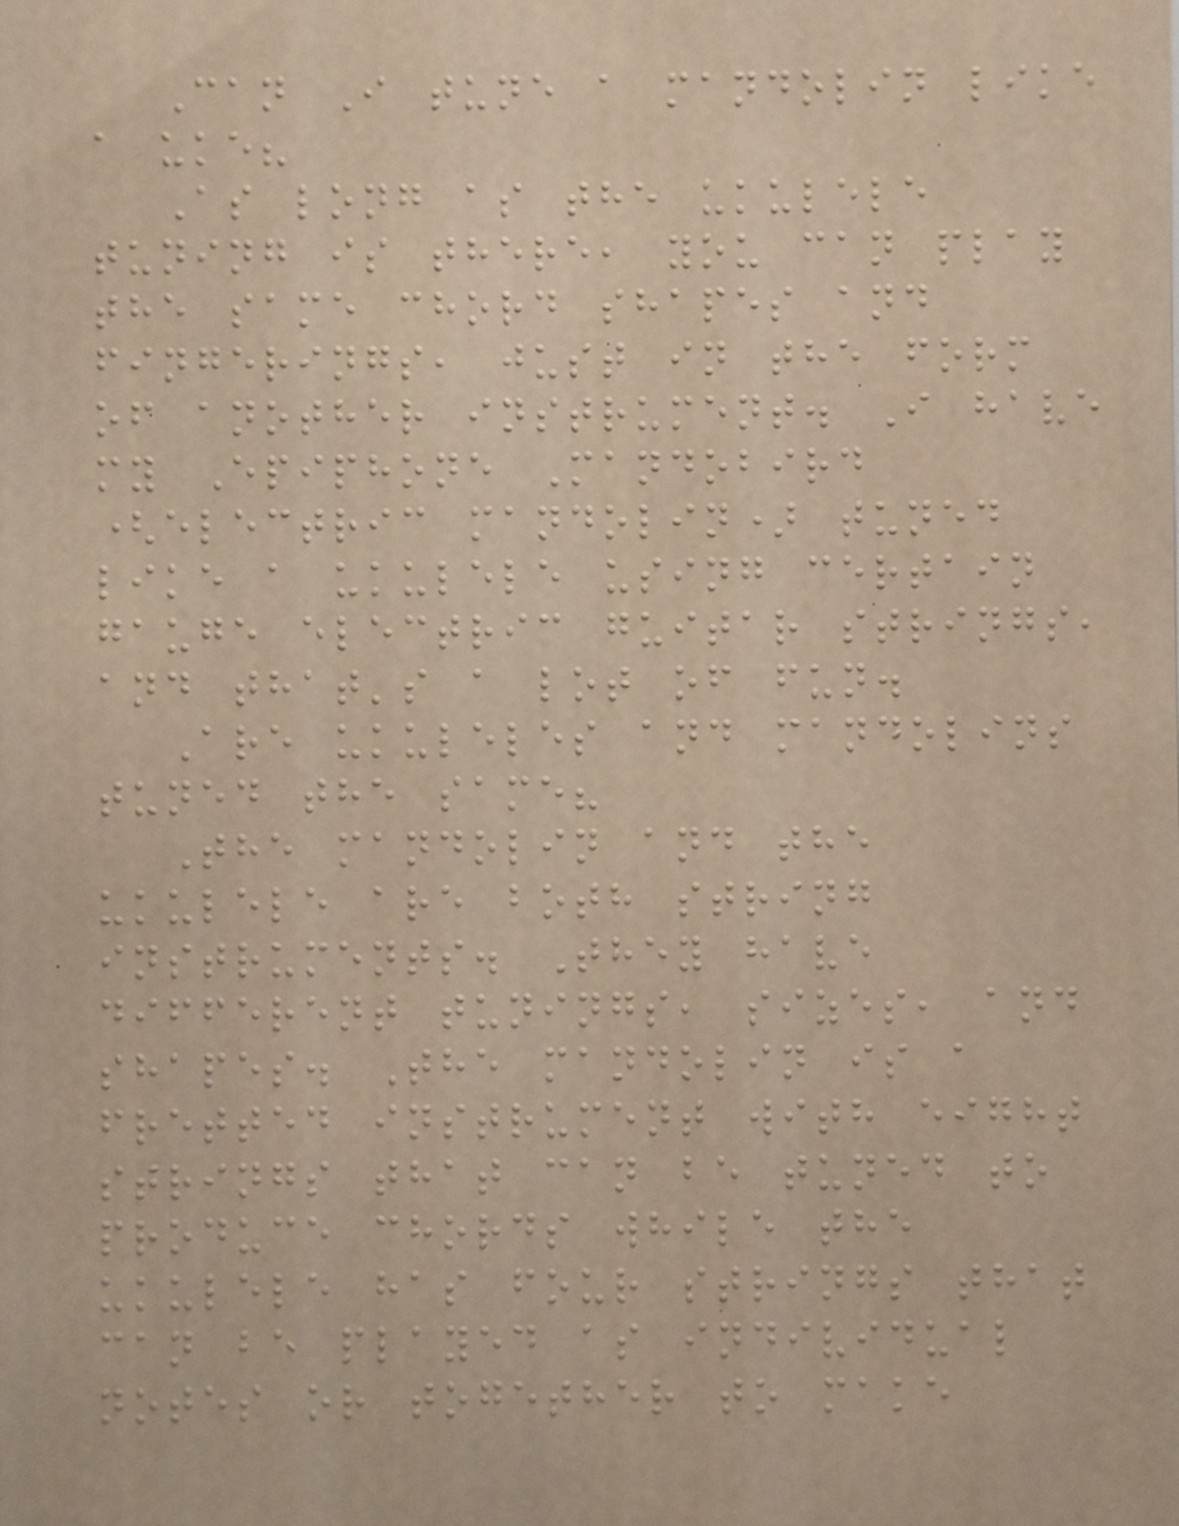Can I tune a mandolin like
a uke?
As long as the ukulele
tuning is there, you can play
the same chord shapes and
fingerings, just in the form
of another instrument. I have
my Epiphone Mandobird
(electric mandolin) tuned
like a ukulele using certain
gauge electric guitar strings,
and that's a lot of fun.
Are ukuleles and mandolins
tuned the same?
The mandolin and the
ukulele are both string
instruments. They have
different tunings, sizes, and
shapes. The mandolin is a
fretted instrument with eight
strings that can be tuned to
produce chords while the
ukulele has four strings that
can be played as individual
notes or together to make
